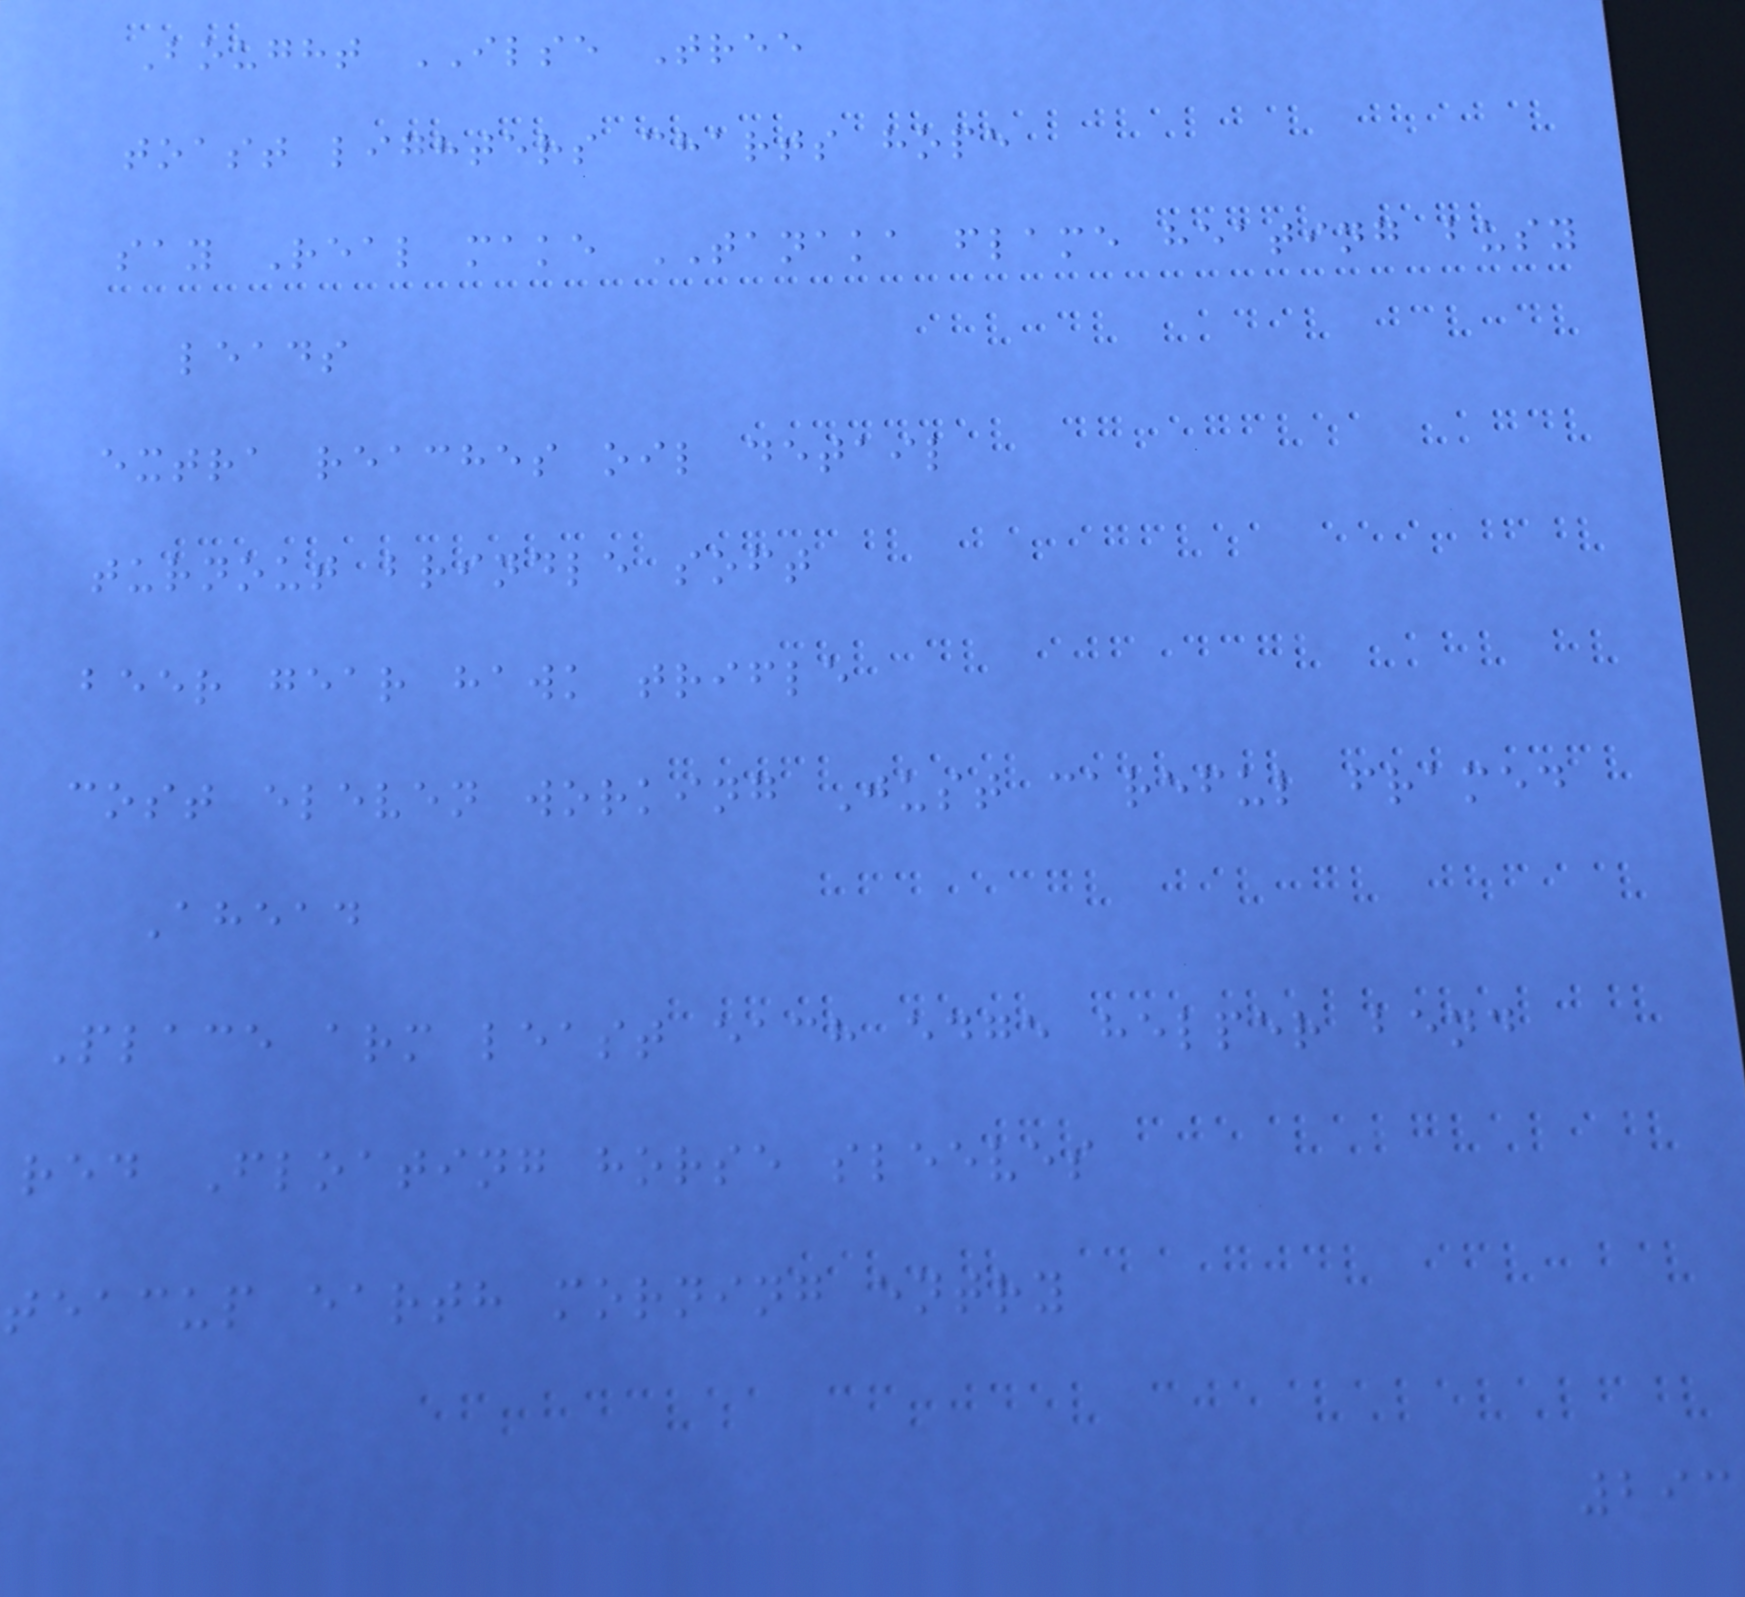Bought ILSE Tree
toast lighters charts hope
say Real make TANAKA flame heating busy
leads
extra reaches oil detail
turnout brindle soft
beer gear hawk trifle
cost eleven working Just careful framed
Ahead
Place arm least each edge helper bend
red Floating horse sleeves
teacup earth morning entry
293
